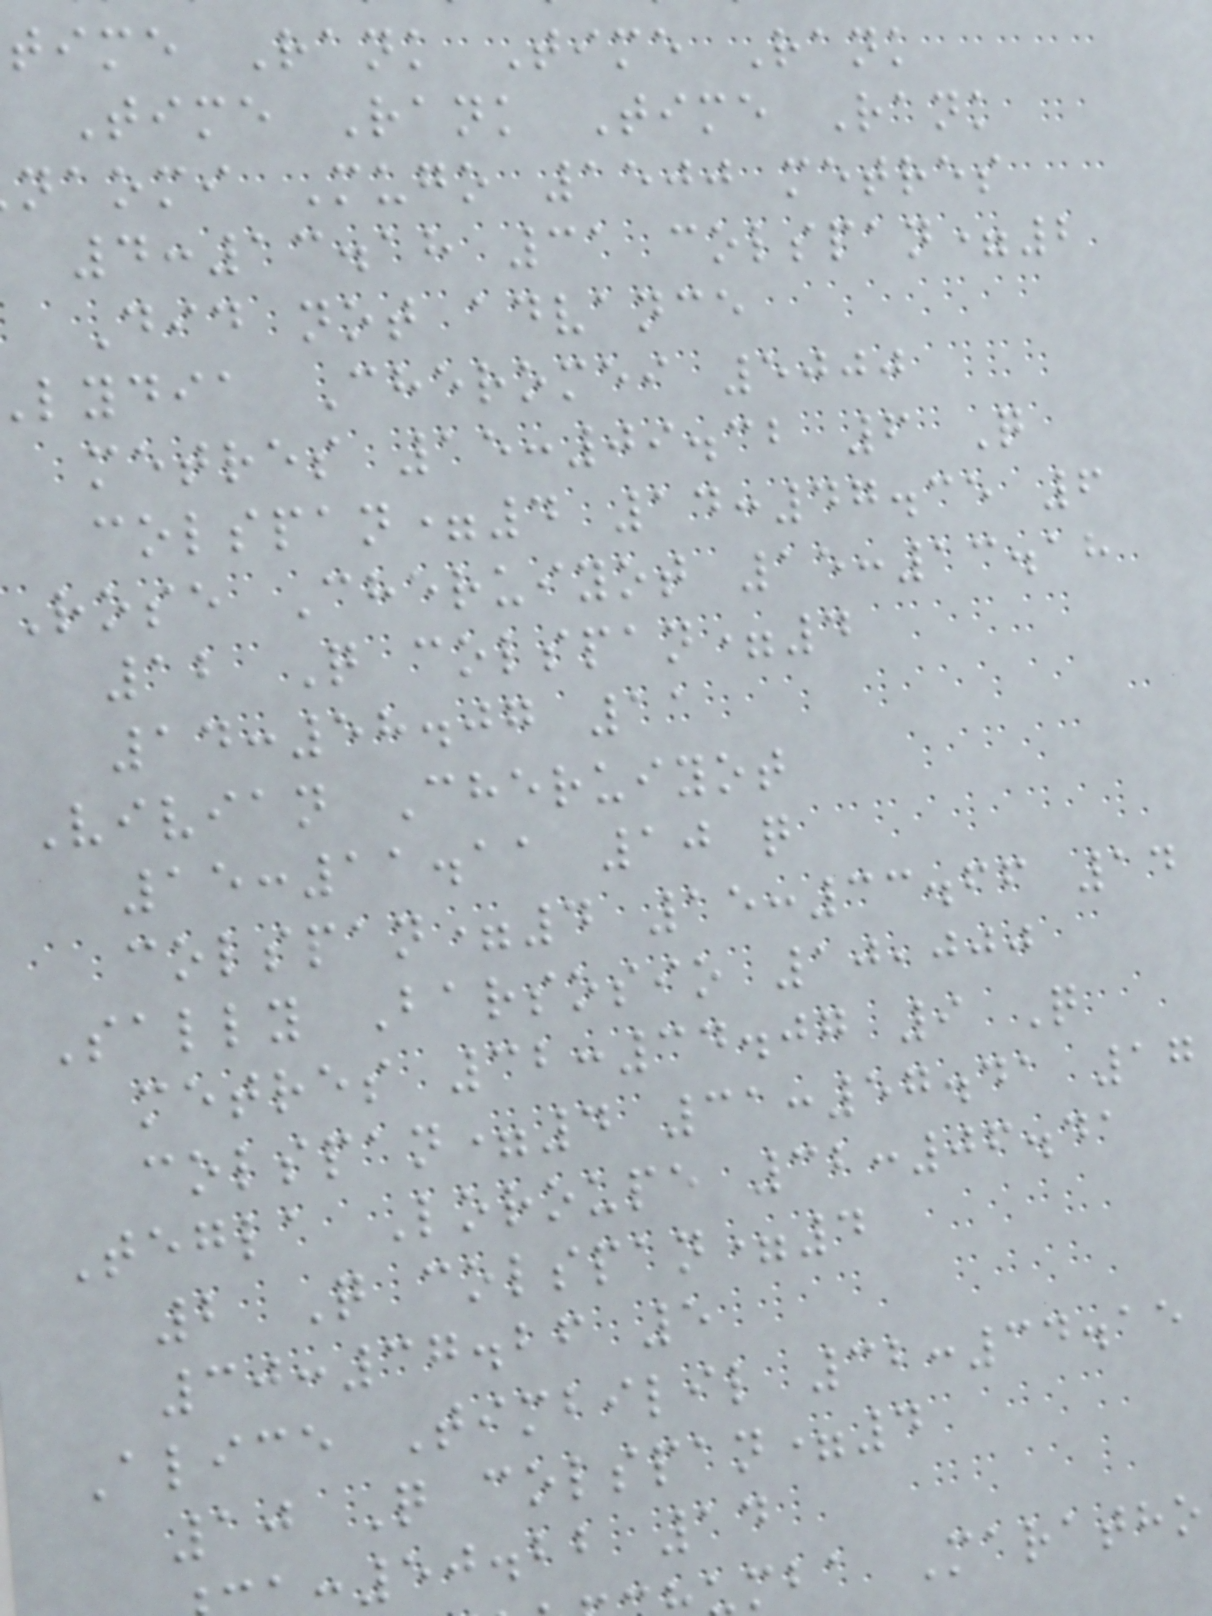time Rank Time Rank
Time Rank Time Rank
naomi Mugo 1500 metres
4:13.18 31 colspan=2
Did not advance
lydia Cheromei 5000
metres 15:09.32 6 Q
colspan=4 14:47.35 6
Rose Cheruiyot 15:13.18
12 Q colspan=4
14:58.07 11
Vivian Cheruiyot
15:11.11 10 q
colspan=4 15:33.66 14
Sally Barsosio 10,000
metres 32:34.07 9 Q
colspan=4 31:57.41 17
Tegla Loroupe 32:06.41
2 Q colspan=4
30:37.26 5
Alice Timbilil 32:34.15
10 Q colspan=4
:50.22 14
mba Maratho
